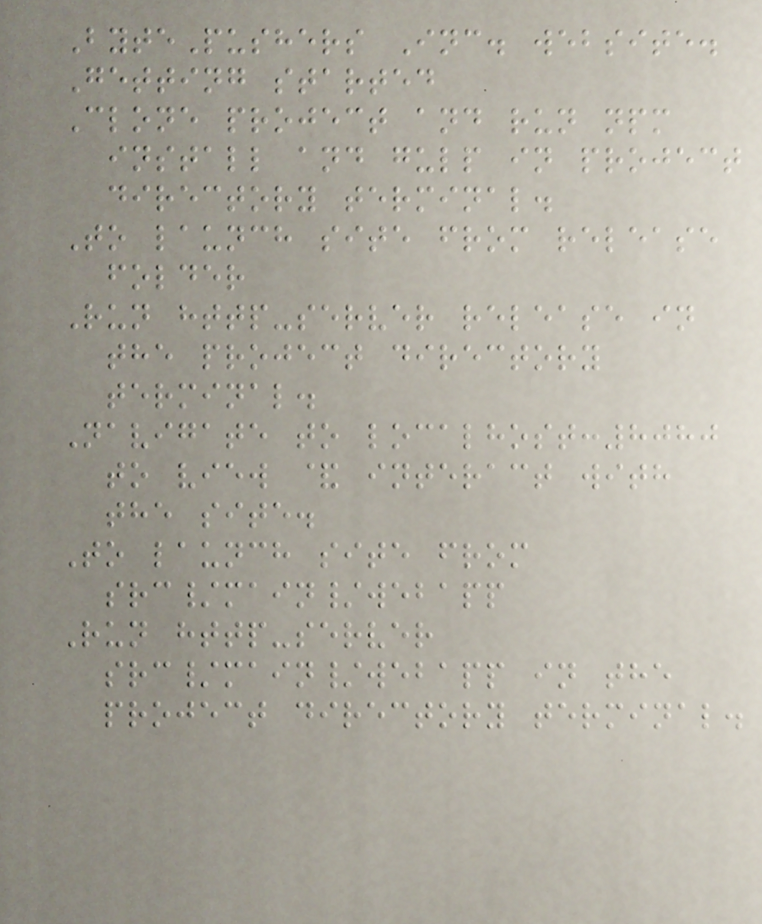BytePushers Inc. website.
Getting started
Clone project and run npm
install and gulp in project
directory terminal.
To launch site from release
folder
Run http-server release in
the project directory
terminal.
Navigate to localhost:8080
to view & interact with
the site.
To launch site from
src/main/webapp
Run http-server
src/main/webapp in the
project directory terminal.
